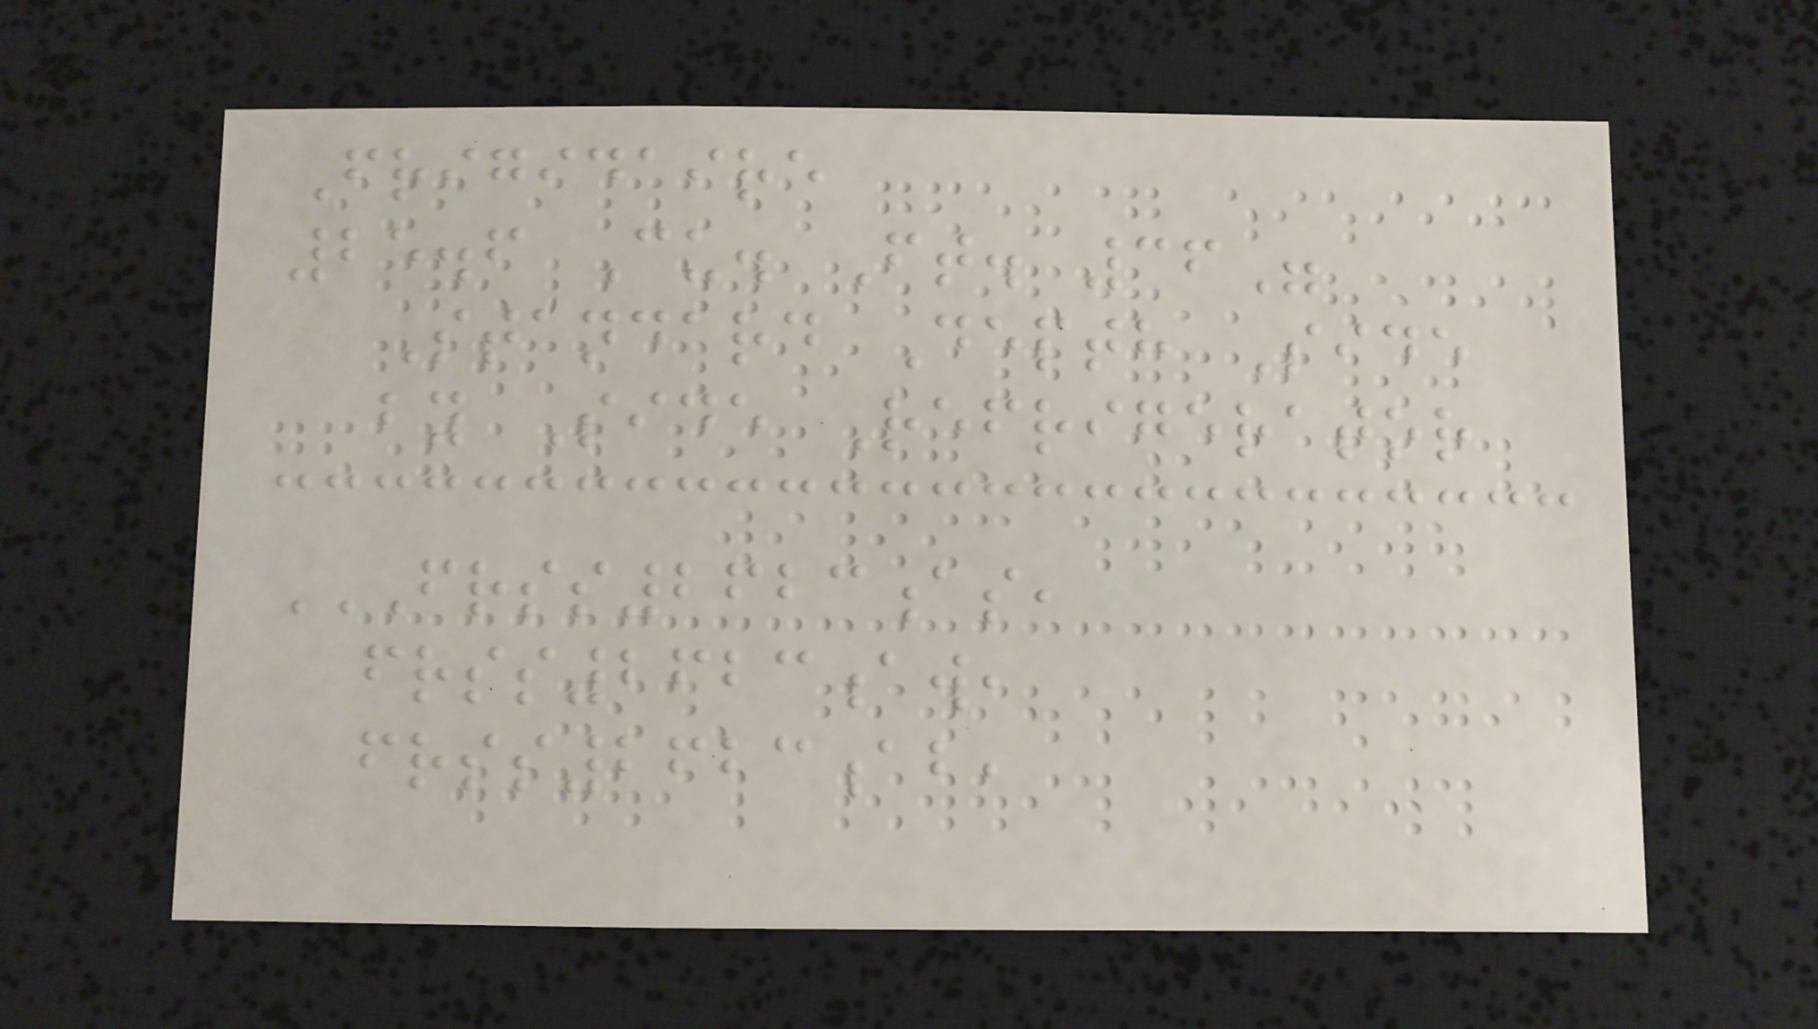Frigidaire
25.6 Cu. Ft. 36"
Standard Depth Side
by Side Refrigerator
FRSS2623AS,
FRSS2623AW,
FRSS2623AB,
